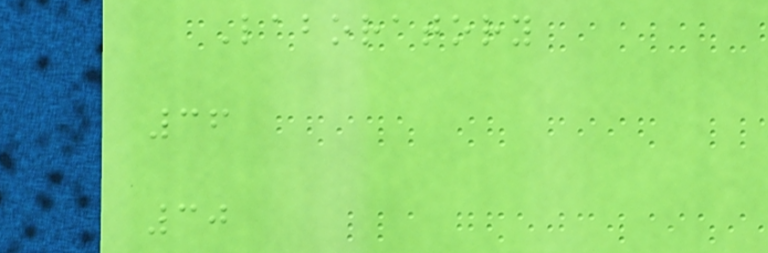Laboratory
36
30
